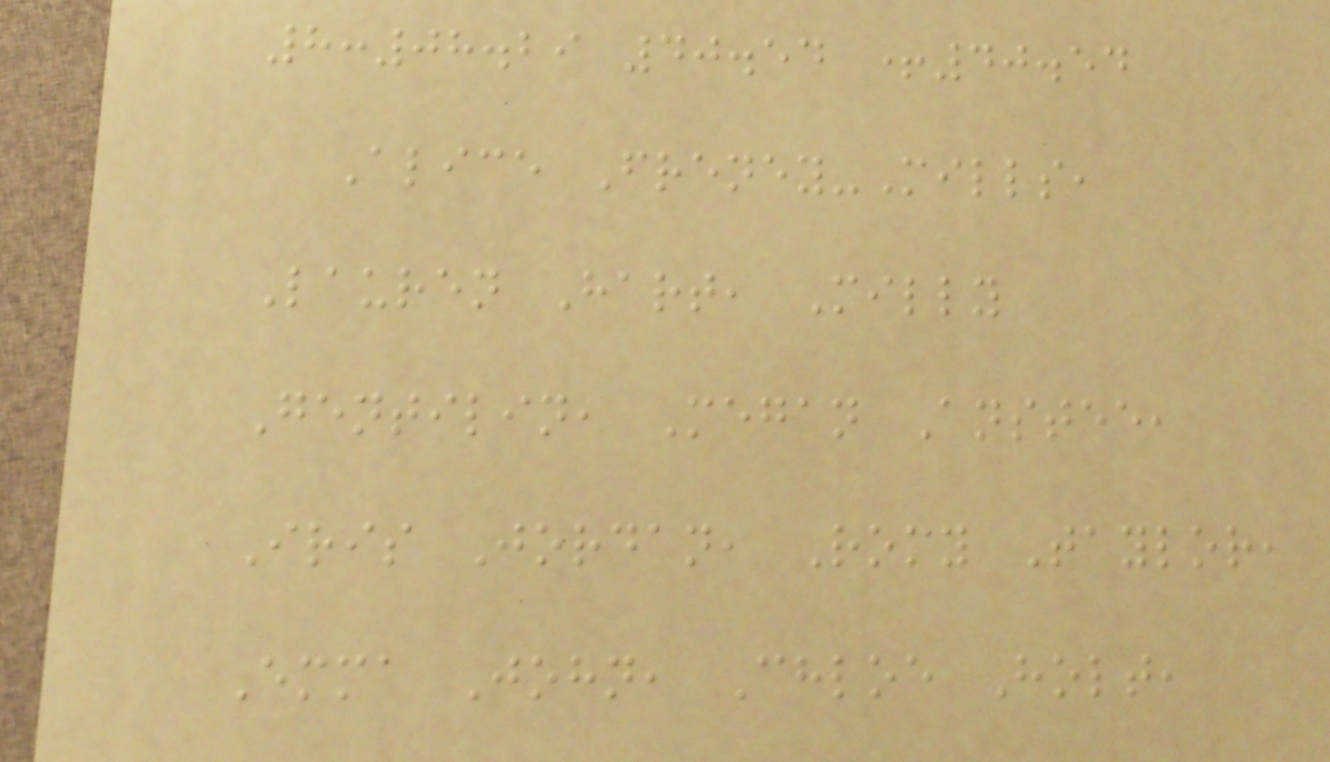8:08.29 40.54 +40.54
Alice Freney-Mills,
Lauren Hart, Milly
Gentilin, Megan Anstee,
Iris Jordan, Romy Taylor,
Emma John, Chloe Holt,
